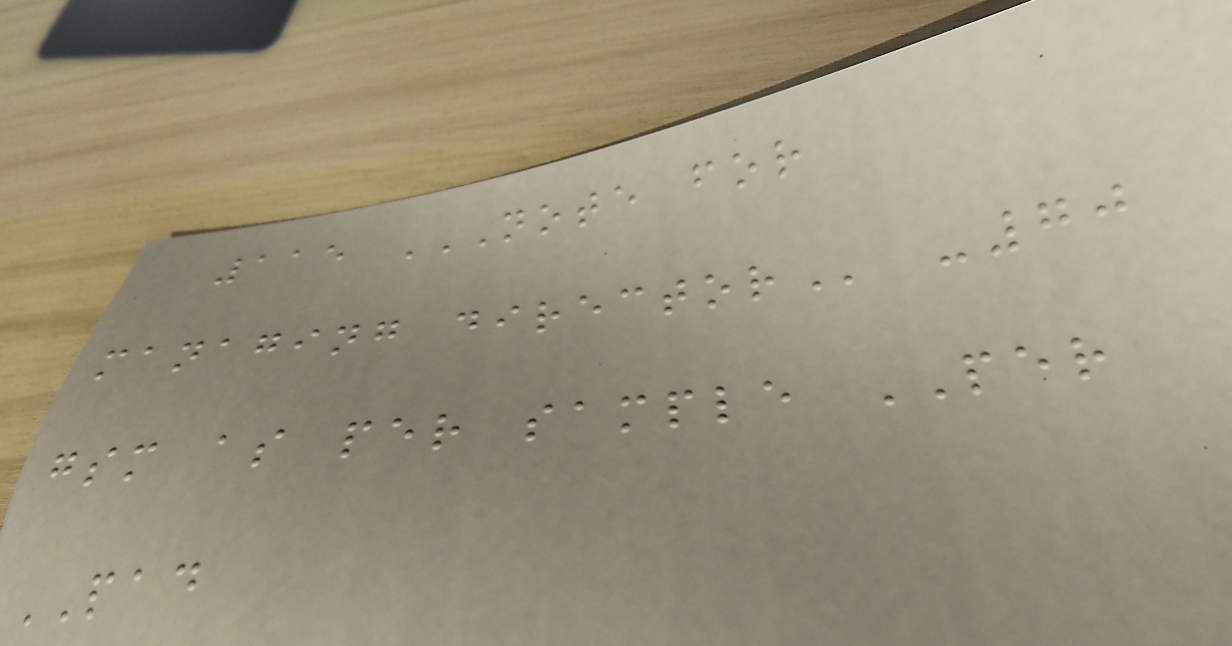115 NOTE FOR
MANAGING DIRECTOR -70
gsm as per sample PER
PAD
